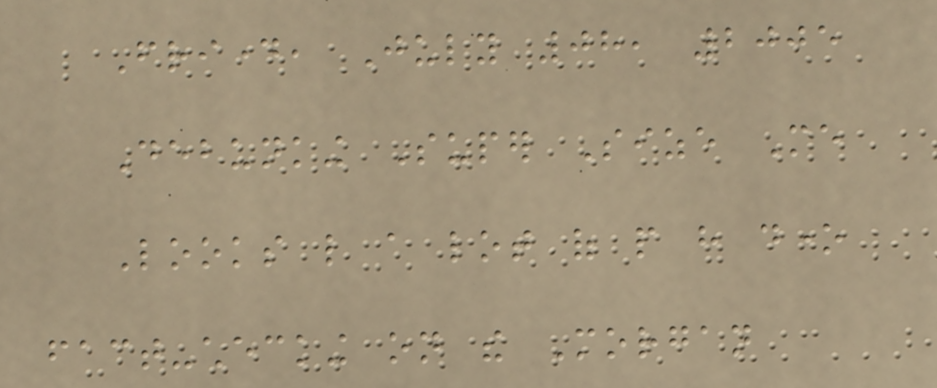Friday, July 08, 2005
Debunking Super Size Me
Looks like a lot of people have done
fact-checking on the Morgan
